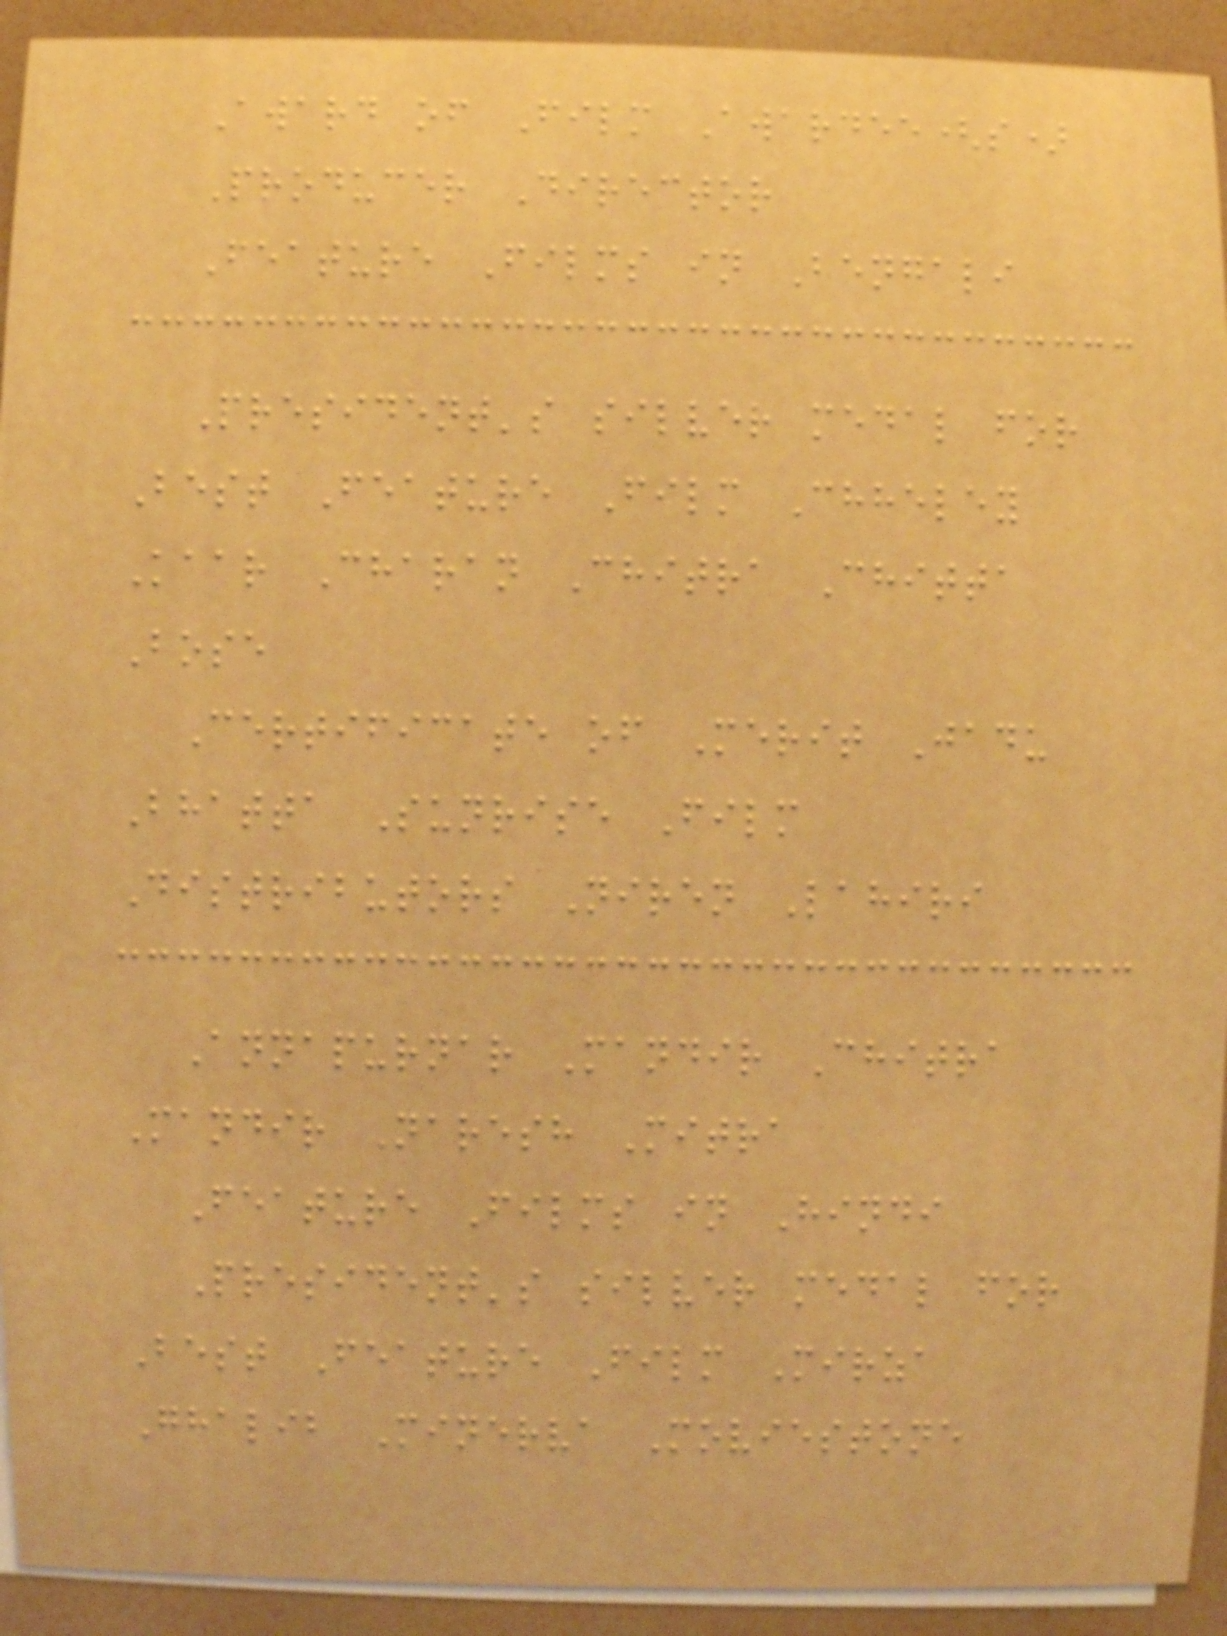Award of Film Awardee(s)
Producer Director
Feature Films in Bengali
President's silver medal for
Best Feature Film Chheley
Kaar Charan Chitra Chitta
Bose
Certificate of Merit Jadu
Bhatta Sunrise Film
Distributors Niren Lahiri
Annapurnar Mandir Chitra
Mandir Naresh Mitra
Feature Films in Hindi
President's silver medal for
Best Feature Film Mirza
Ghalib Minerva Moviestone
